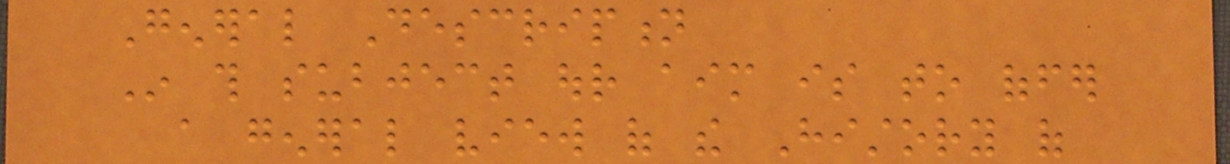General Description
In this subject our aim is to offer
a general view of the History of
